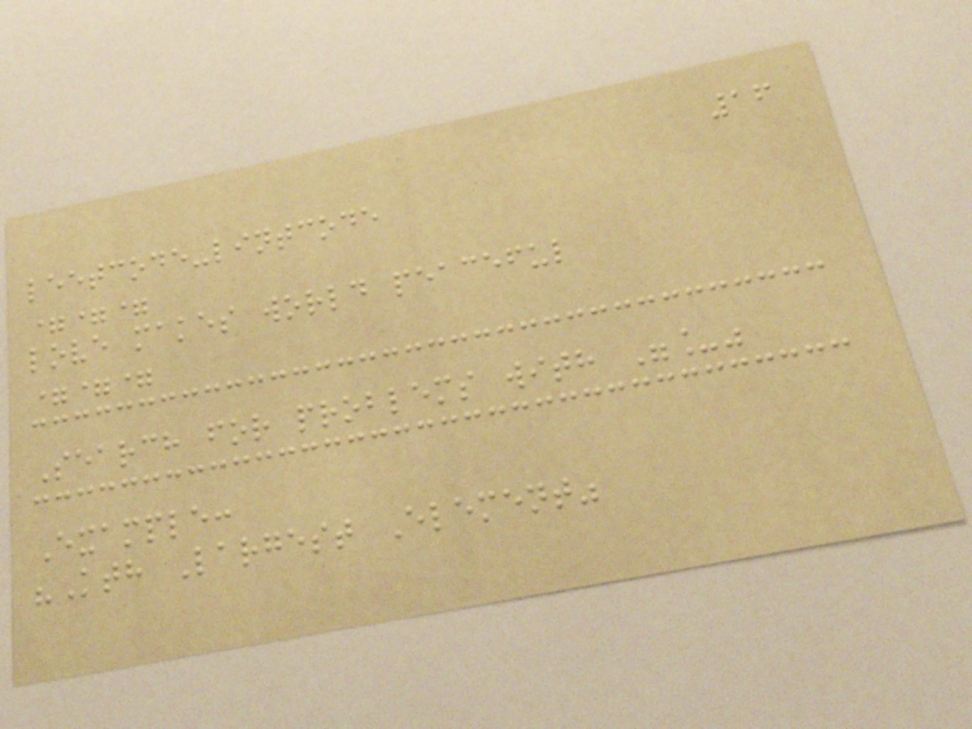16
leetcode-lintcode
===
love makes world peaceful
===
Search for problems with "_"
Example:
"Kth Largest Element"
